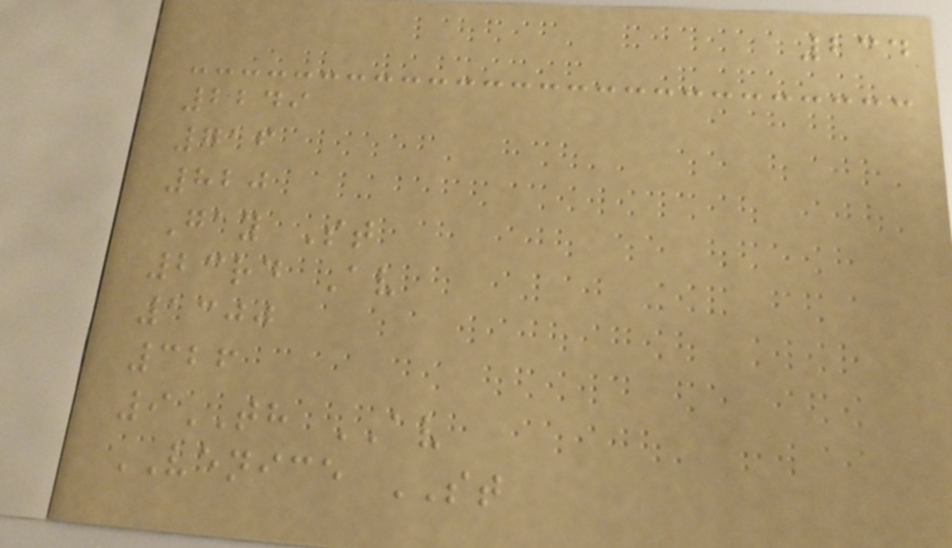234
2249
716
820
Gay St
23rd Av
1300
326
9TH AV
VENICE ST
